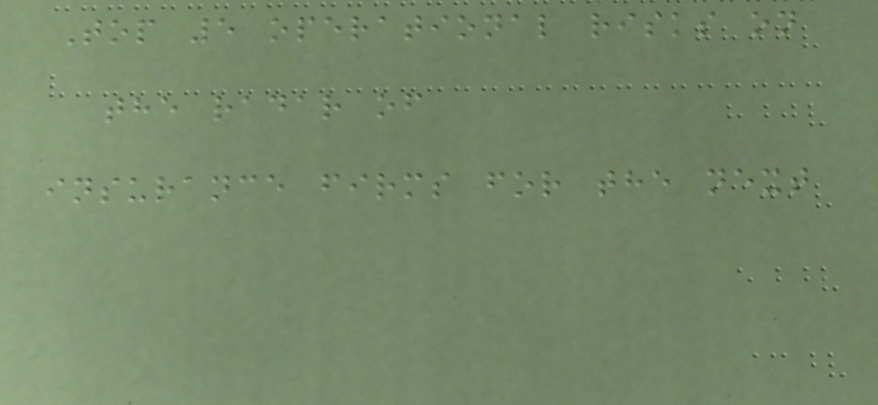Top 5 operational risks on
the radar of
insurance firms for the next
